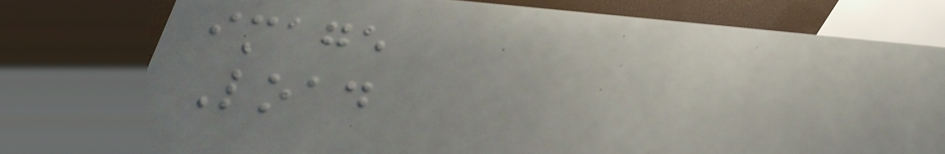image
Load
